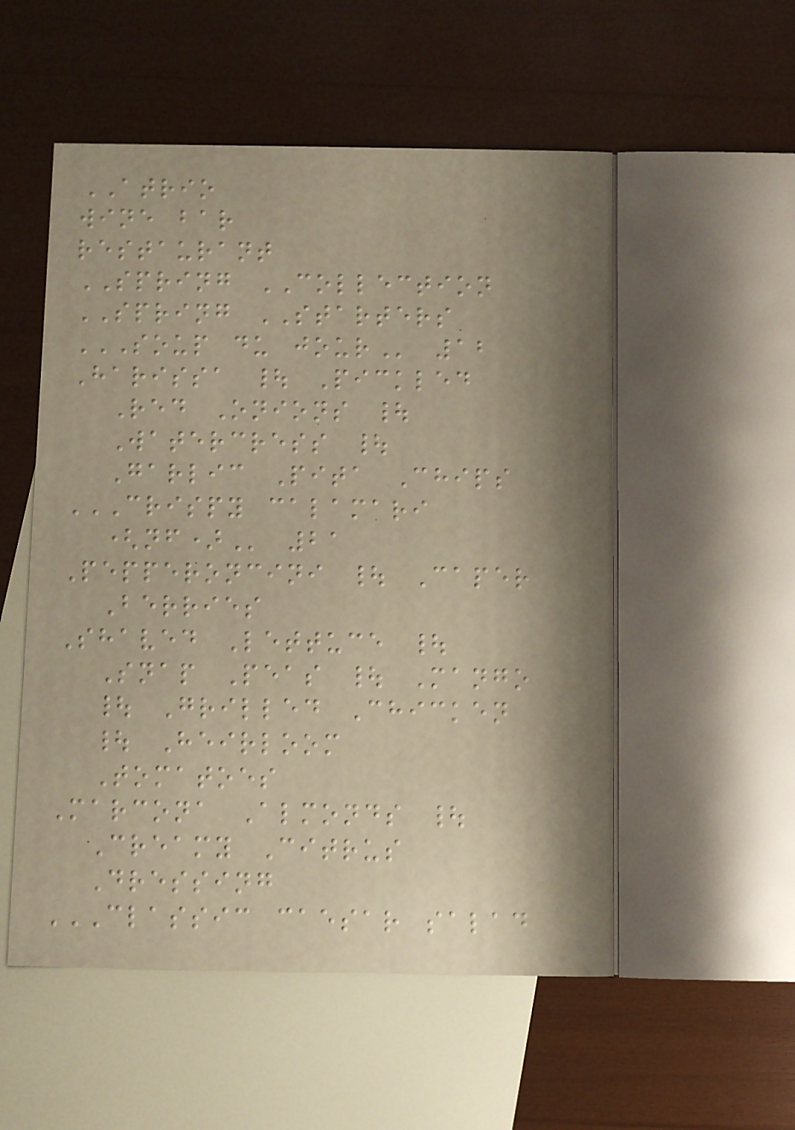ATRIO
wine bar
restaurant
SPRING COLLECTION
SPRING STARTERS
SOUP DU JOUR 12
Harissa | Pickled
Red Onions |
Watercress |
Garlic Pita Chips
CRISPY CALAMARI
(NF) 21
Pepperoncini | Caper
Berries
Shaved Lettuce |
Snap Peas | Mango
| Grilled Chicken
| Heirloom
Tomatoes
Marcona Almonds |
Creamy Citrus
Dressing
CLASSIC CAESAR SALAD
